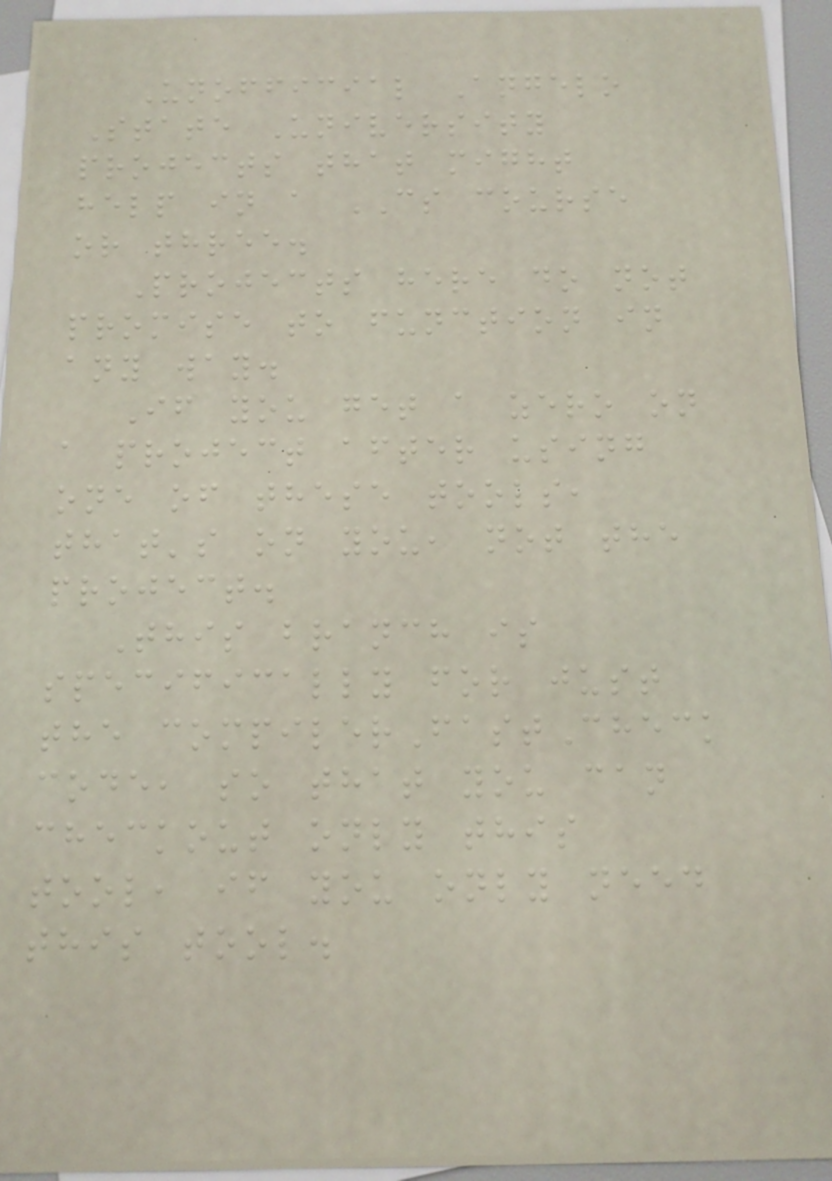Unofficial Angelo
State University
projects that might
help in a CS course
or three.
Projects here do not
promise to function in
any way.
If you get a zero on
a project after using
one of these tools,
that's on you, not the
project.
This branch is
specifically for just
the compilerFastCheck
code, so that you can
checkout only this
tool, if you only need
this tool.
